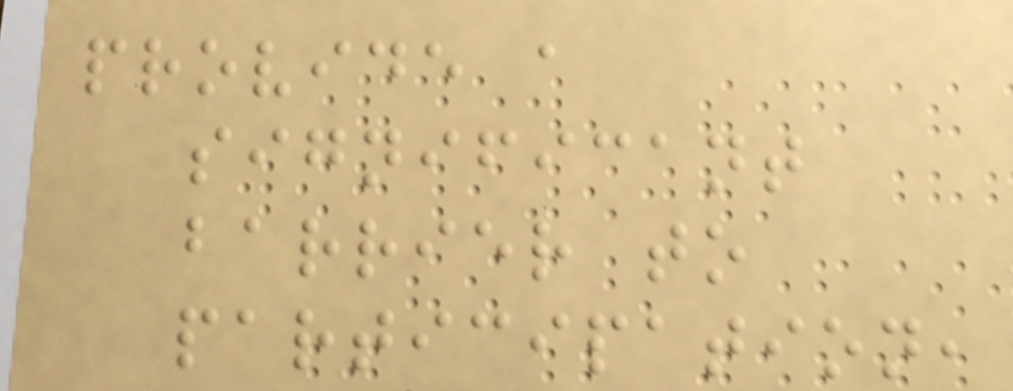provide a
significant
barrier to
participation,
